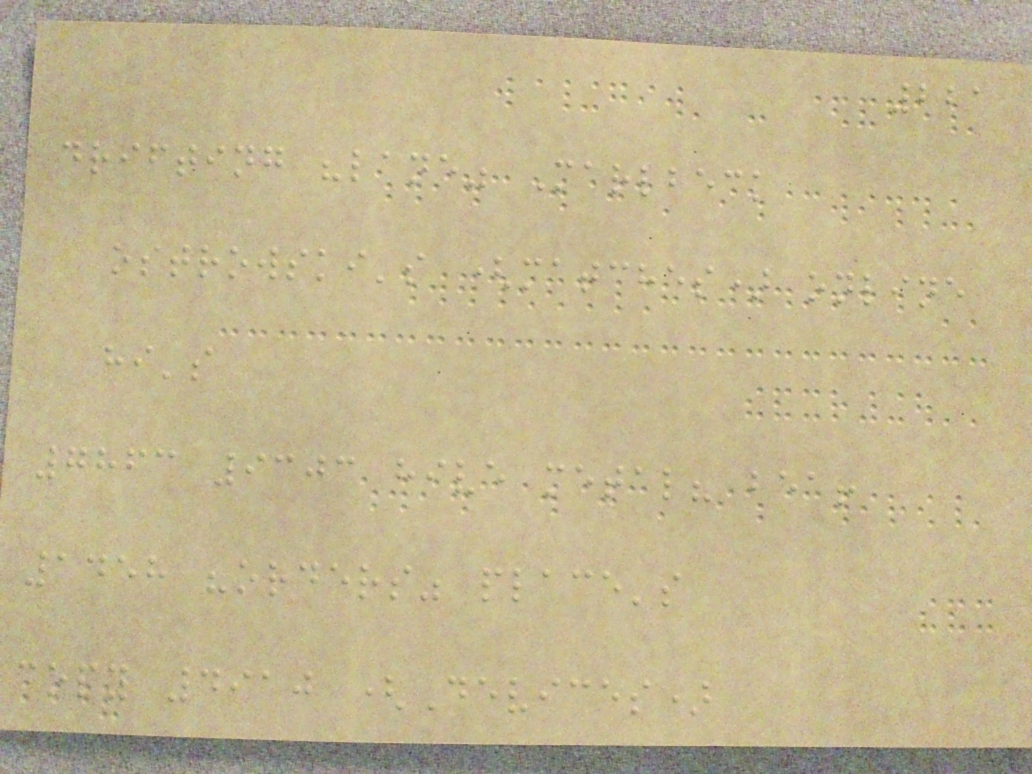221
drifting "lane" Marlbeck
ostrowski's (matches) online
hi's
7863 9303 hive metal? bea!
1458 "orders" place's
copy 4910 (Devices)
